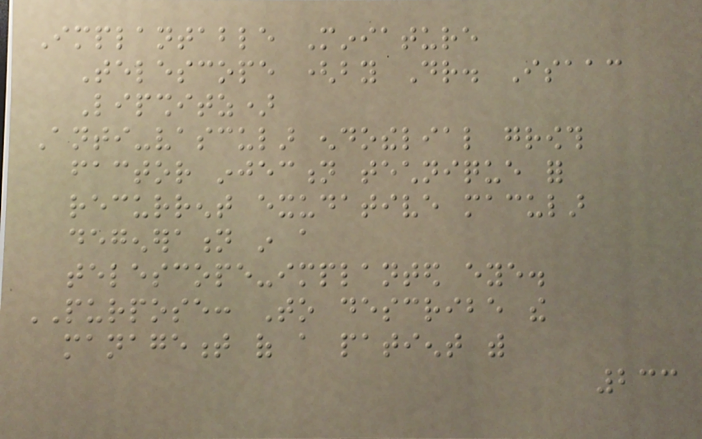Implantable Miniature
Telescope (by Dr. Isaac
Lipshitz)
Anti-vascular endothelial growth
factor injection technique for
recurrent exudative macular
degeneration in a
telescope-implanted eye.
PURPOSE: To describe the
management of a patient with
233
